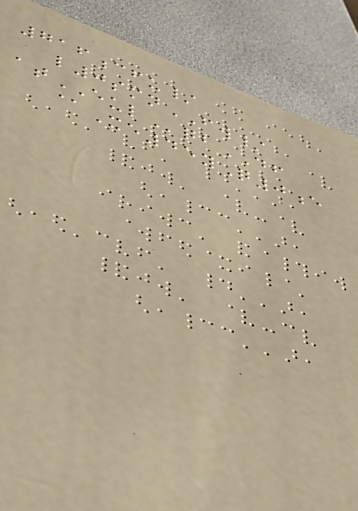716cfu/
l0smnFW/
atEULqbDF
@Xe45yQ0e
